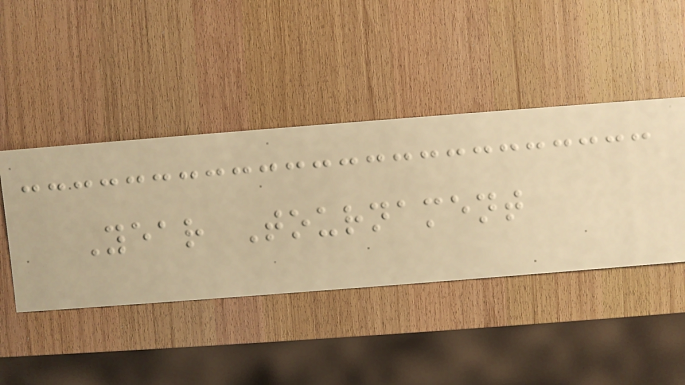Year Tournament
